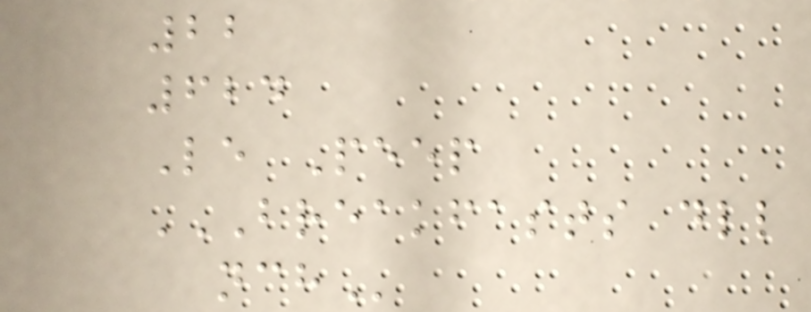22
624
Le Peep
BREAKFASTS DLL
NCH
